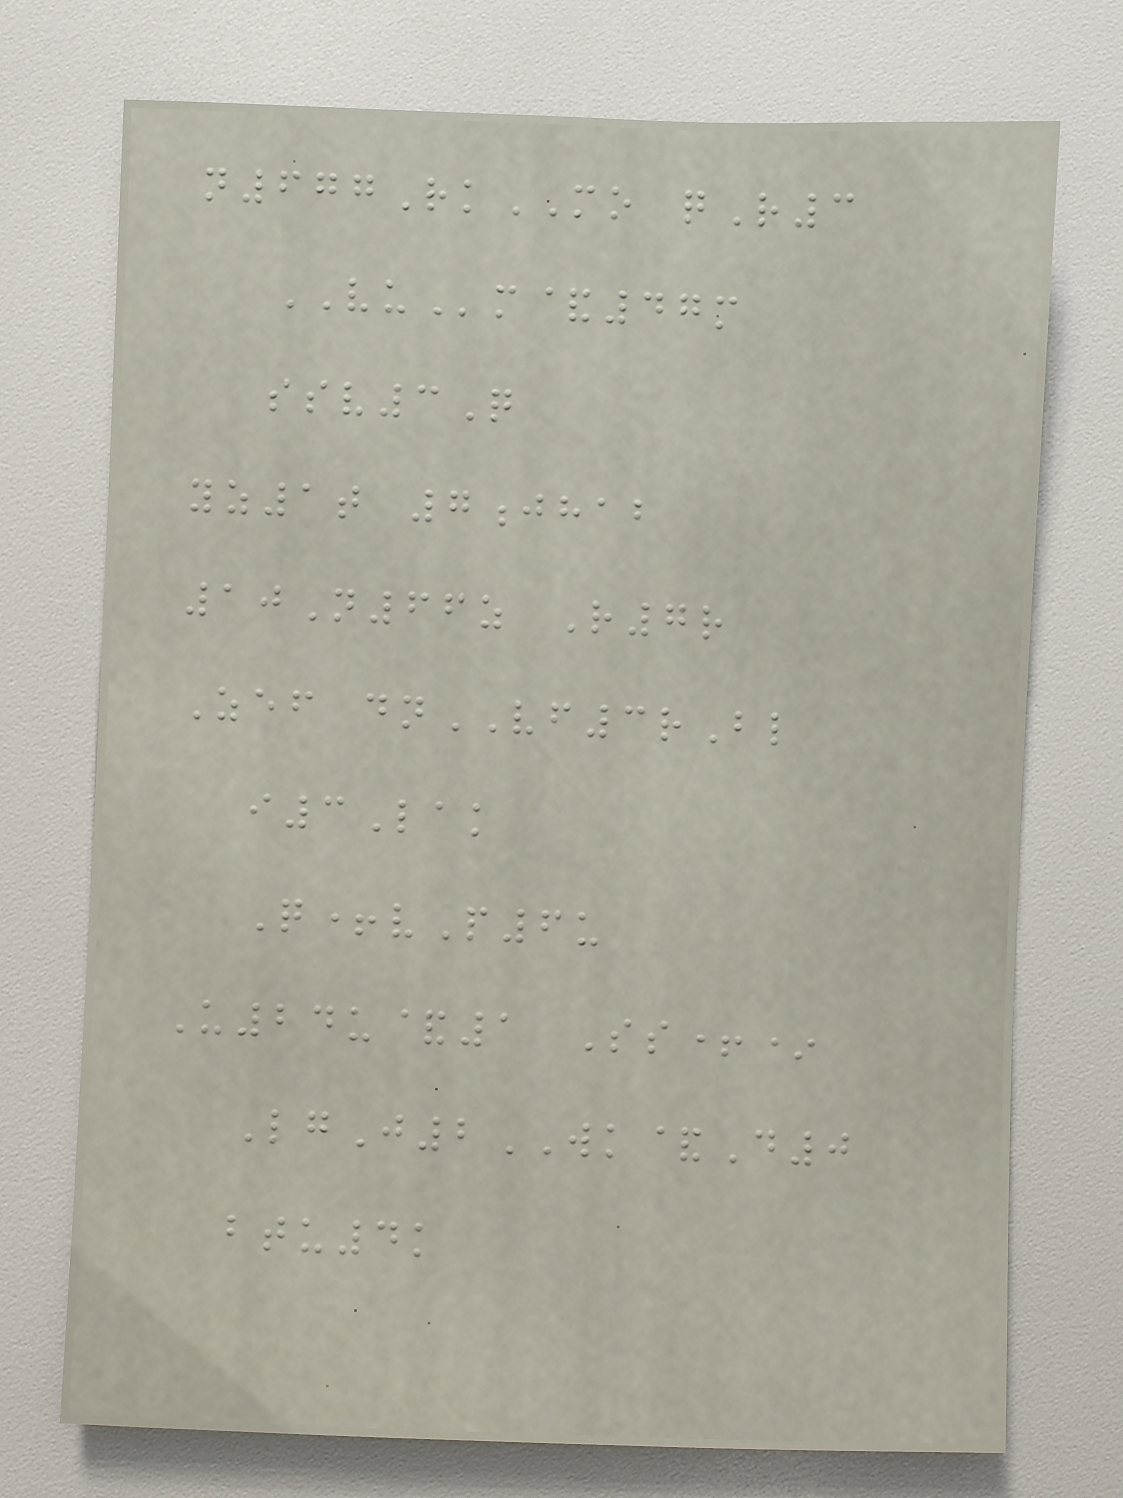n677RkMO qR3
VUm&47m
ssv3Q
yz1t 7jhab
10N66z R7r
Zef dnVF3rBl
i3Lak
Q+vP6u
U24u&1 Ss+*
LgJ2WK&D0
btu4k
